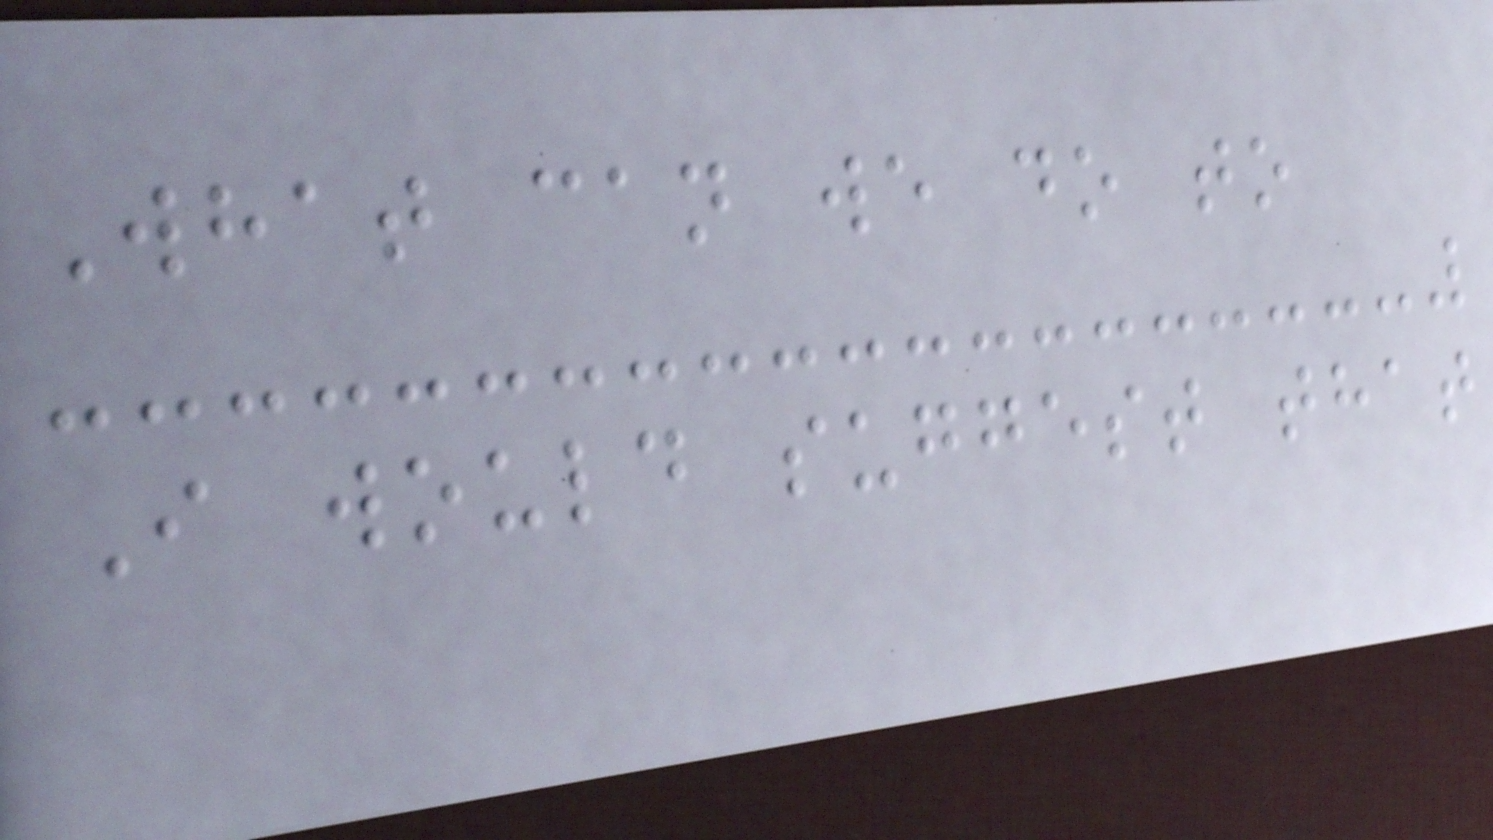What can we do to
I would suggest that
